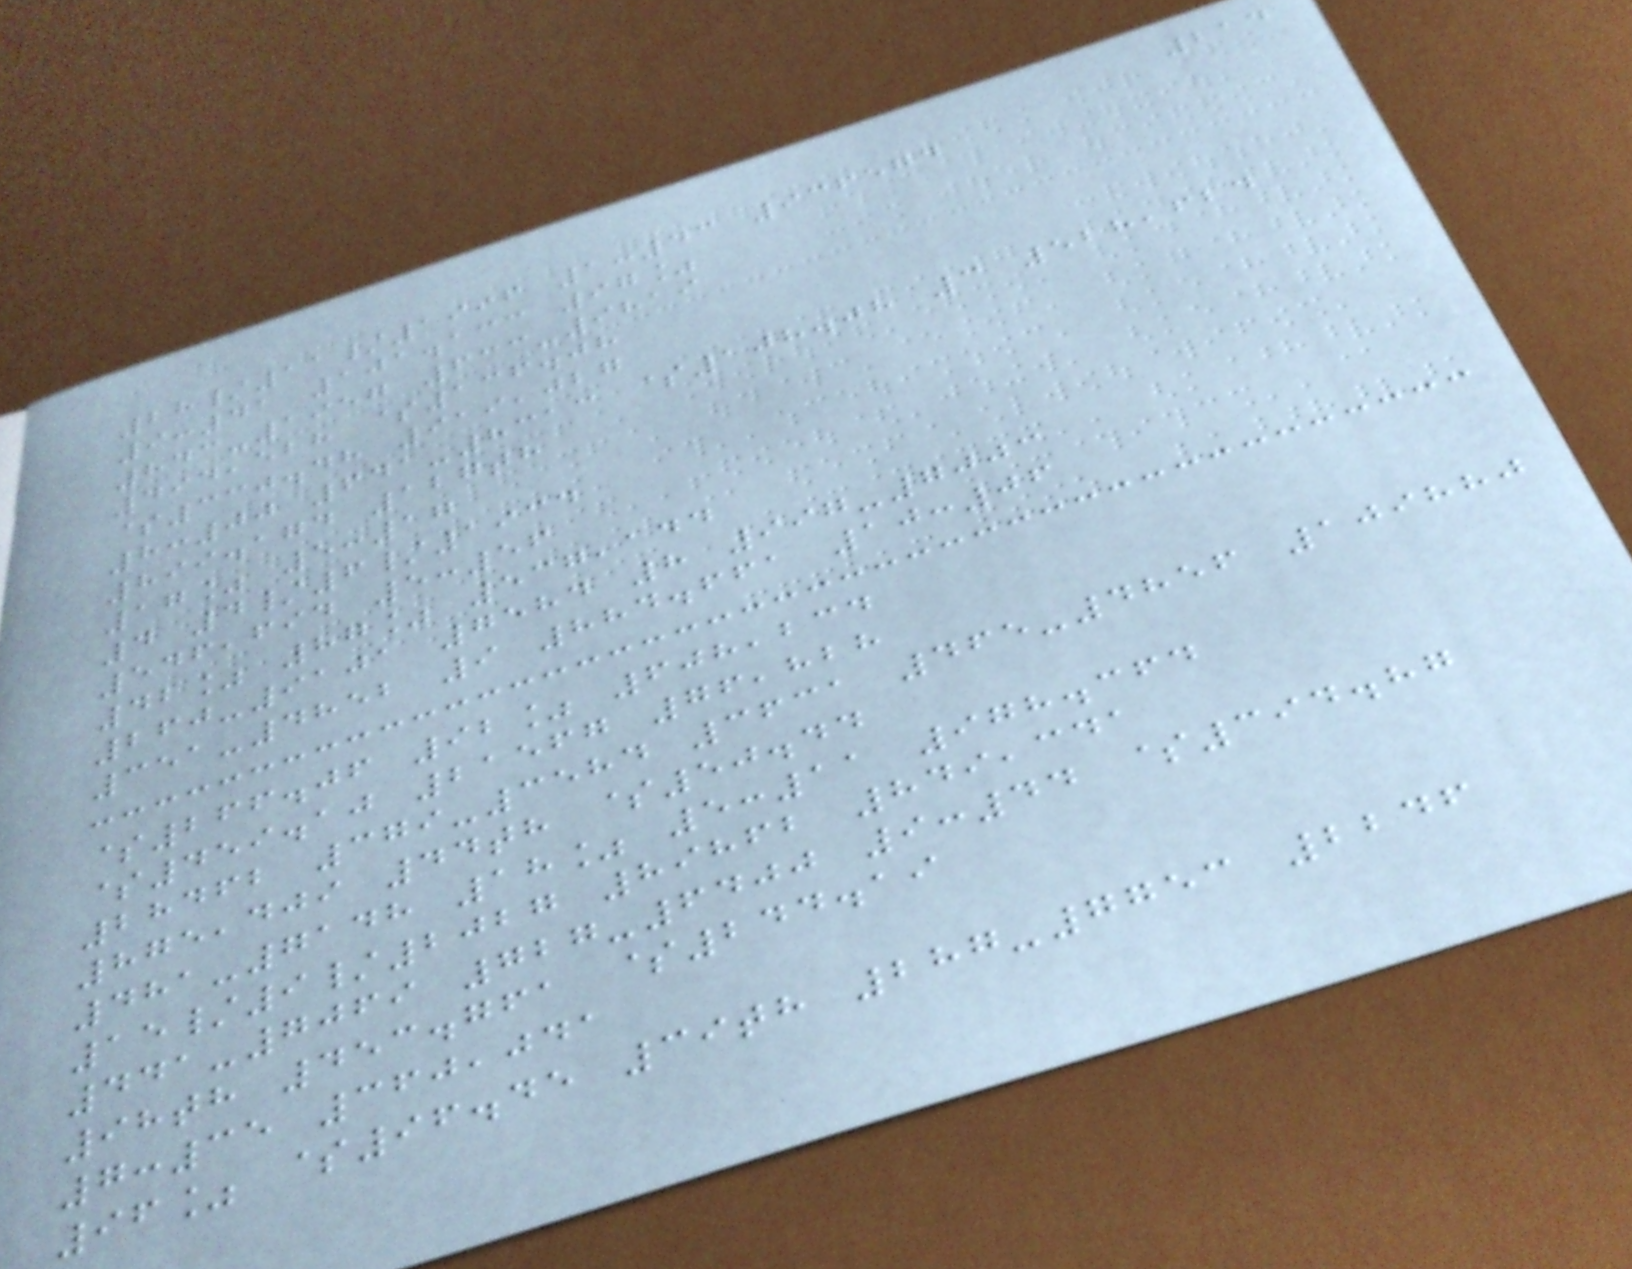214
28/11/1996 1:43 936574
9:41 101.133 97%
843-1957 633-9819
494,528 $136.08
$330.48 919,027
8:00 641-8313 $108.08 3 528,624
899.174 127th
17% 5:17
4 4/6/1934
546,694 5:56
42% 87% 537,144
260-9101 7584 8 997-7003
351-4852 9 884.661 10:06
$266.06 92% 608,234
$459.10 21567 76,828
28462 379-3584 3631 465-4856 109880
875,409 44th $50.44
481-7148 18% 5:11 978.364
15/9/2027 89862 849,341
441-7069 727-6400 9:44 $394.87
98th 453.761 $244.19
7:35 360,041
96% $96.45 39th 287-7753 2246
